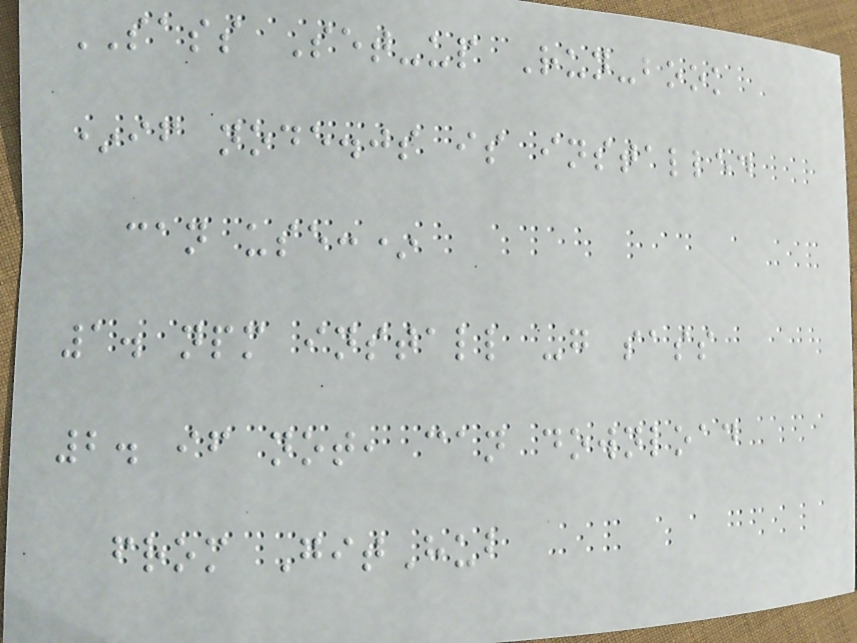SASS Set-up Run-book
*if node.js is installed
can use:*
1. npm install -g sass
2. if not, can download
from GitHub
